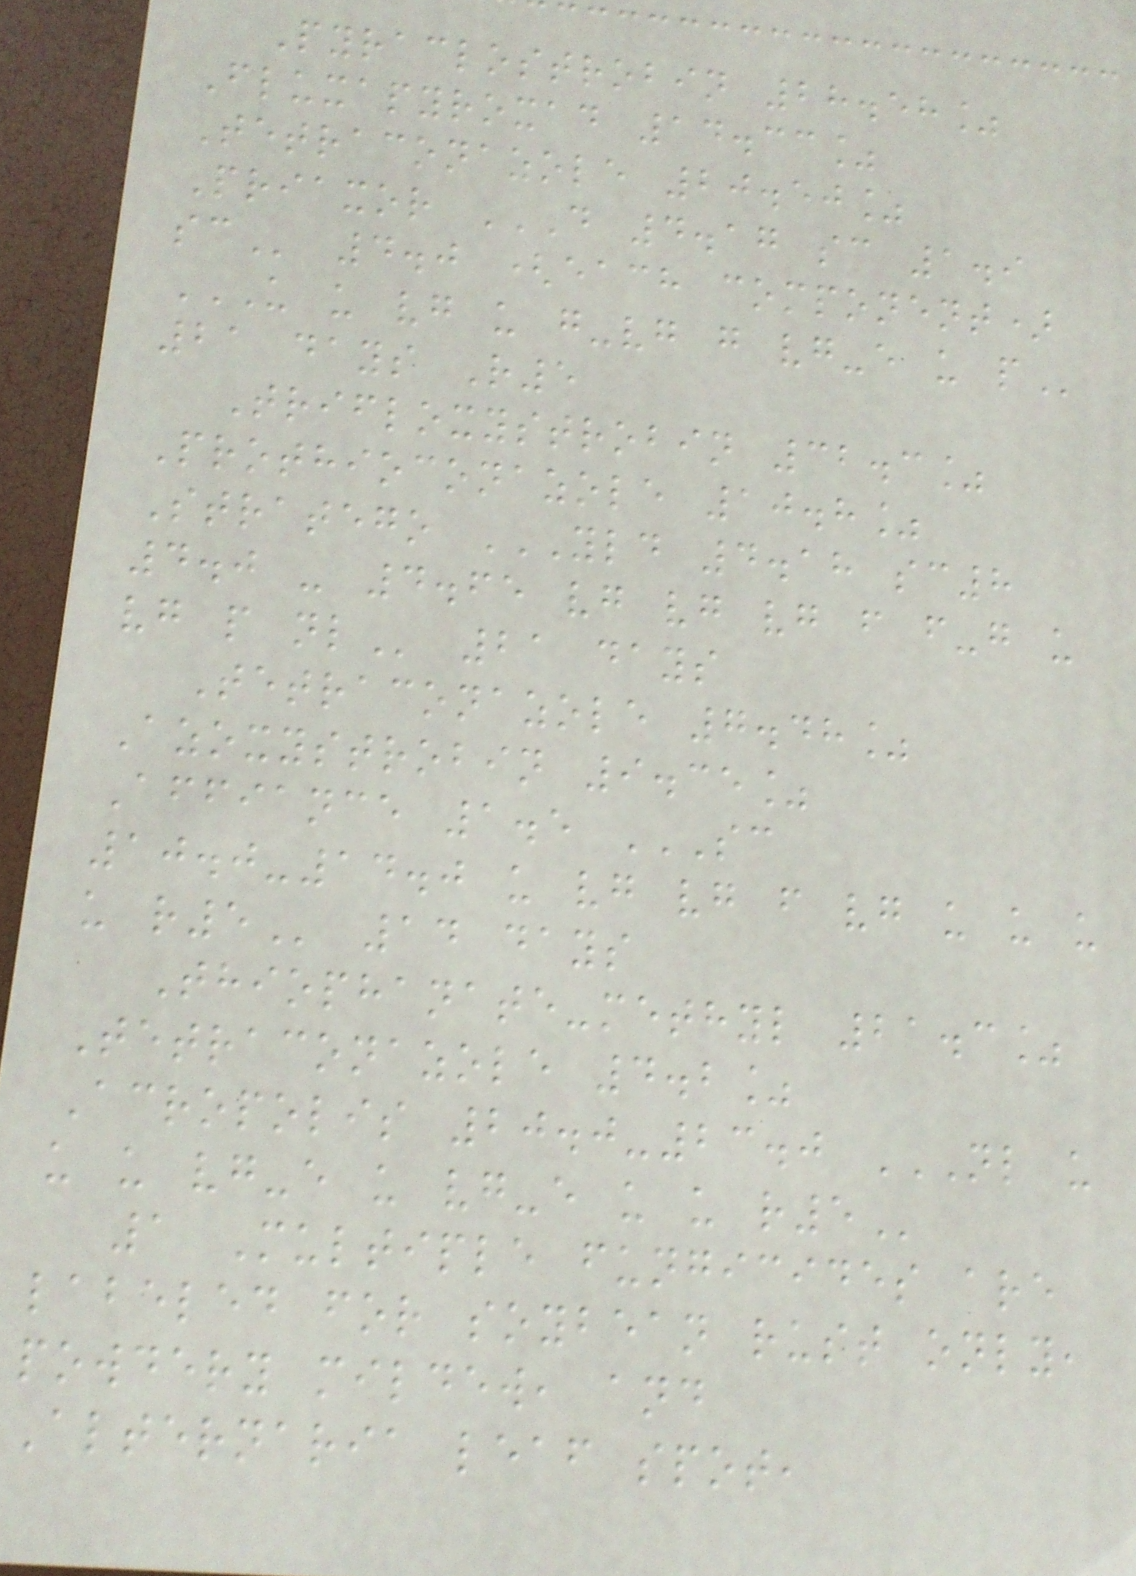Pyraclostrobin 28.58%
Fluxapyroxad 14.33%
Tetraconazole 20.50%
Priaxor D 4.17 SC 1.9
SC 4.0 (each component)
U U VG U G-VG G VG-E U P
21 days R5
Trifloxystrobin 32.3%
Prothioconazole 10.8%
Stratego YLD 4.18 SC8
4.0 - 4.65 VG VG VG F F-G U
VG P NL 21 days
Tetraconazole 7.48%
Azoxystrobin 9.35%
Affiance 1.5 SC
10.0-14.0 U VG VG F VG U U U
U R5 14 days
Thiophanate-methyl 21.3%
Tetraconazole 4.2%
Acropolis 20.0-23.0 NL U
U U VG-E U VG-E U U R5
1 Multiple fungicides are
labeled for soybean rust only,
powdery mildew, and
Alternaria leaf spot,
